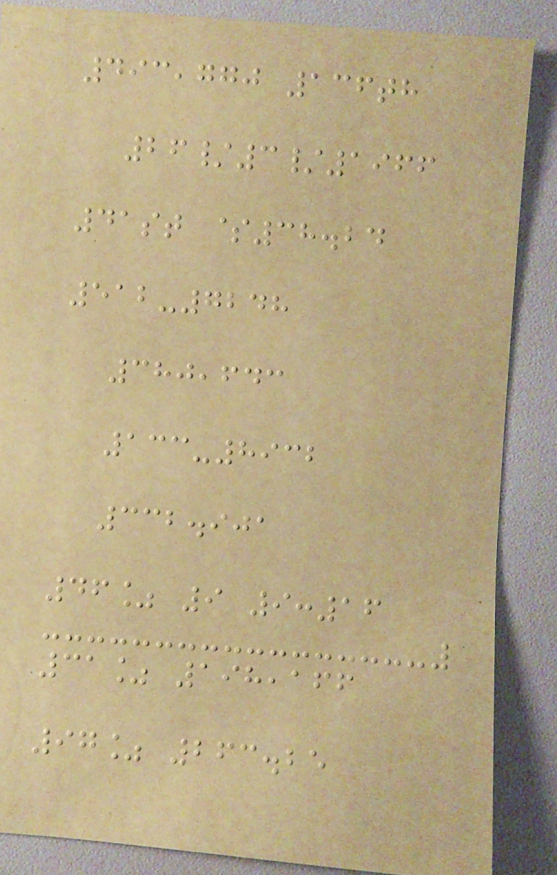493,770 136th
26/3/1966
41st $38.24
512-7248
380,643
133-8932
332.901
46% 9 9:16
31% 198,166
97% 263.25
